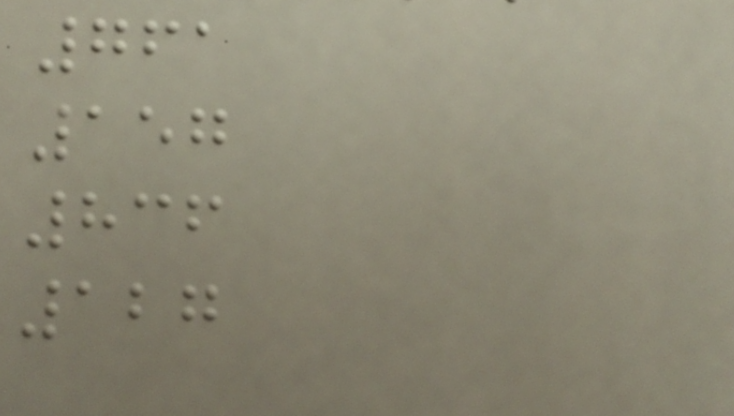761
157
836
127
